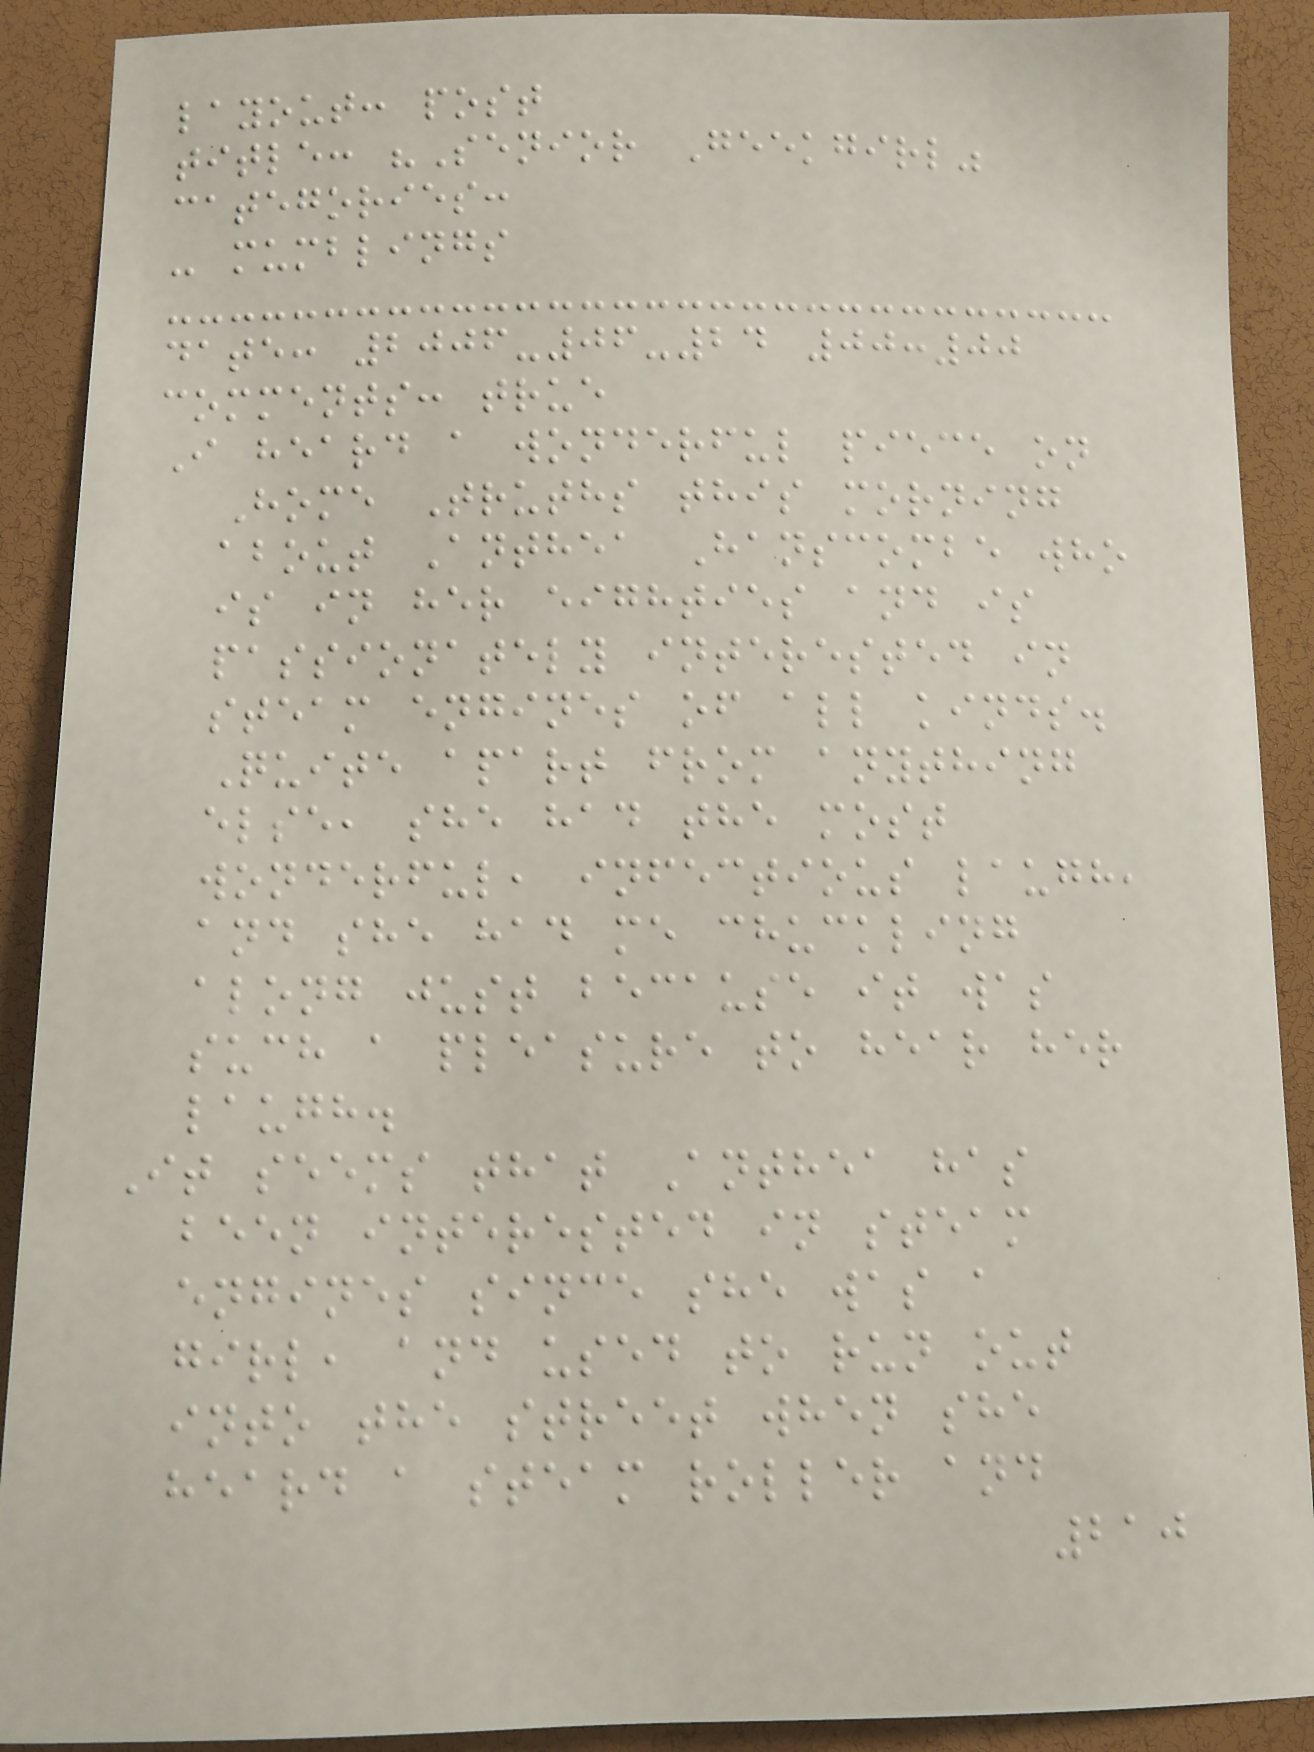layout: post
title: "Senior Geekgirl"
categories:
- mumblings
date: 2006-06-24 00:00
comments: true
I heard a wonderful piece on
Home Truths this morning
about Anthea Hanscombe who
is in her eighties and is
passionately interested in
steam engines of all kinds.
Quite apart from anything
else, she had the most
wonderful, infectious laugh,
and she had me chuckling
along just because it was
such a pleasure to hear her
laugh.
It seems that Anthea has
been interested in steam
engines since she was a
girl, and used to run out
into the street when she
heard a steam roller and
210
